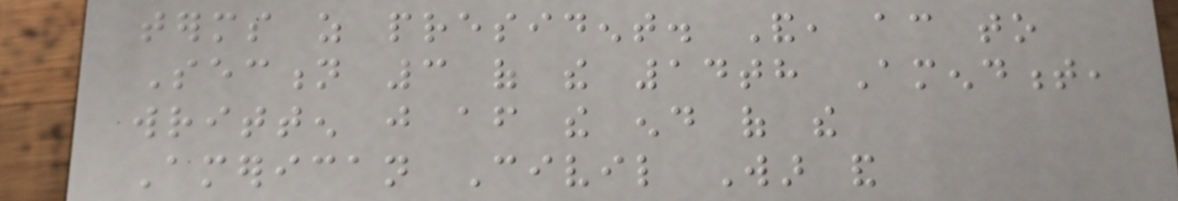terms as president. And, according to
Section 3 of the 14th Amendment,
written just after the end of the
American Civil War and
